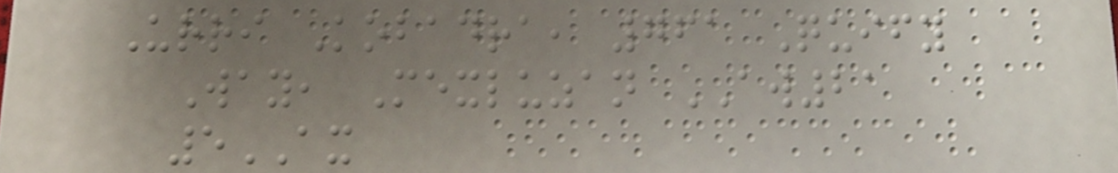Urri Kobadra, 761 Quify
Way, Mexluzan AW21
5AX
